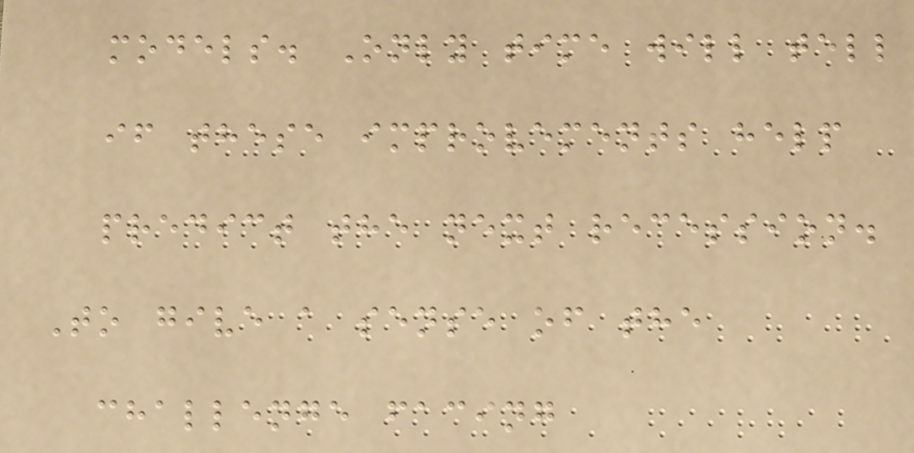models. Only time will tell
if these improvements help
predict the next recession.
To give a sense of the
challenge facing
